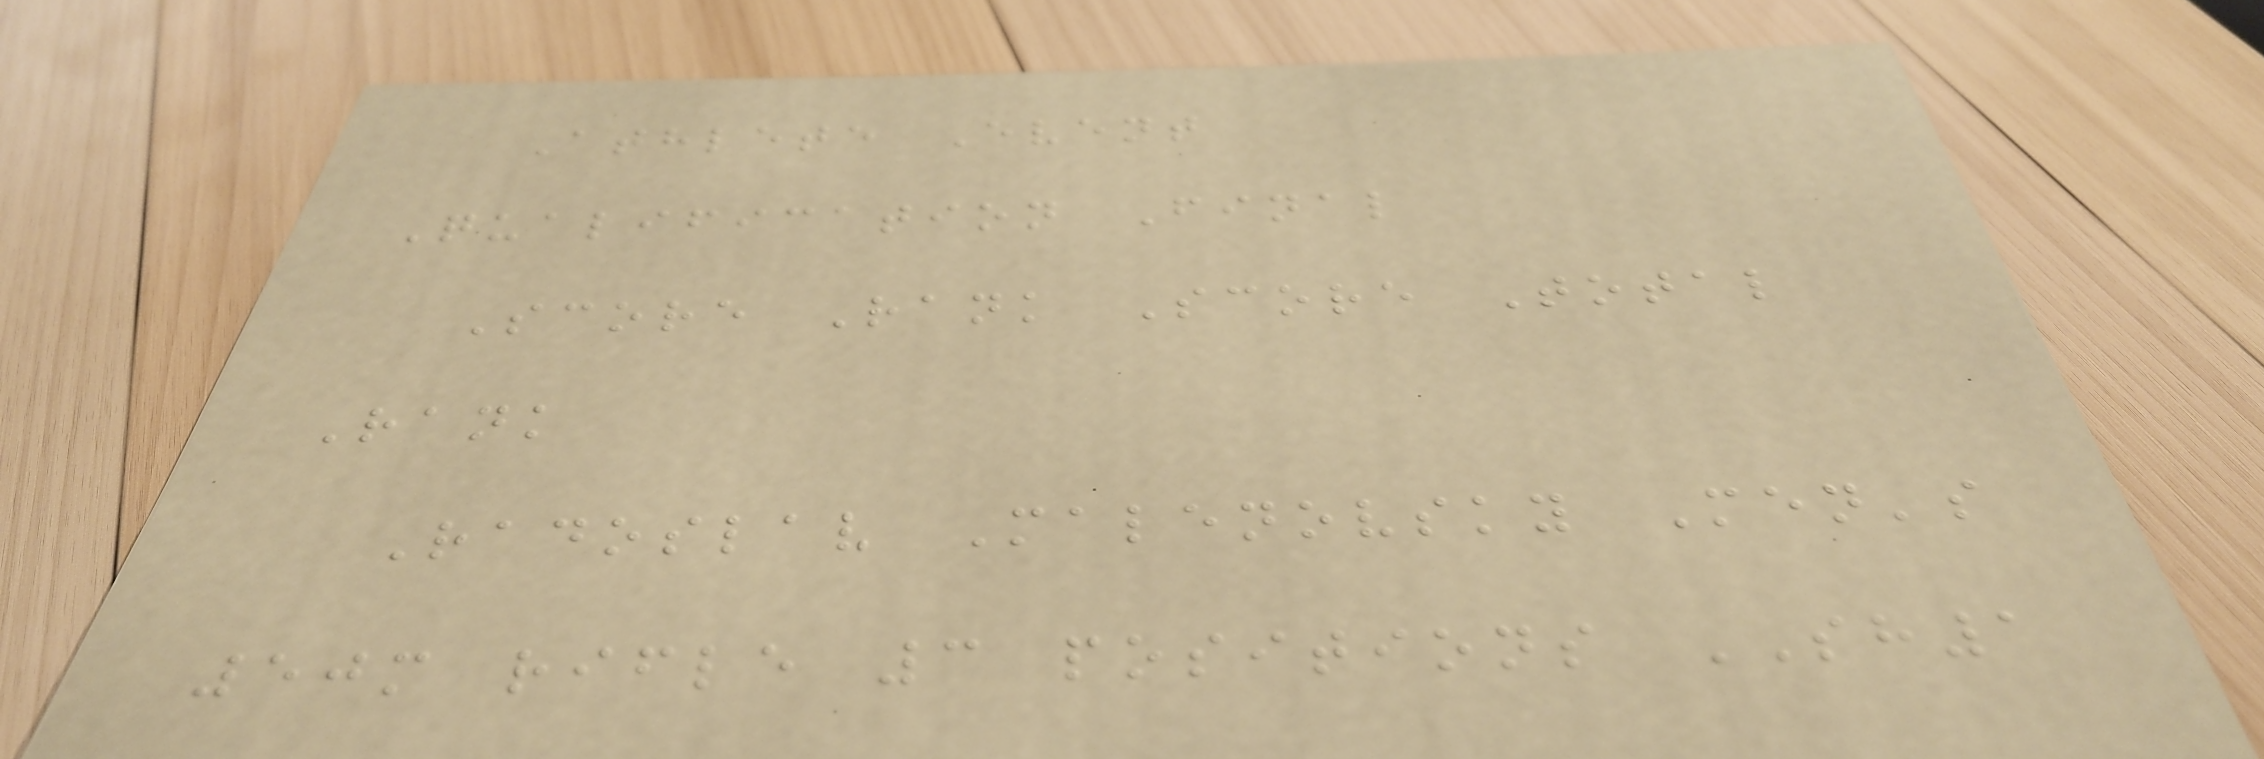Athlete Event
Qualification Final
Score Rank Score Total
Rank
Radoslav Malenovsky Men's
50m rifle 3 positions SH1
